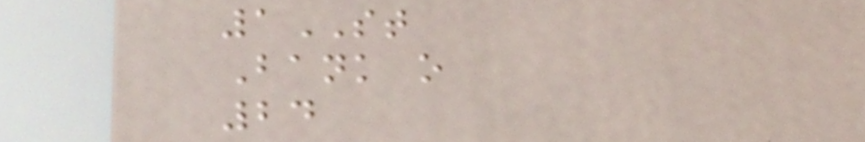1ST
Bank o
24
